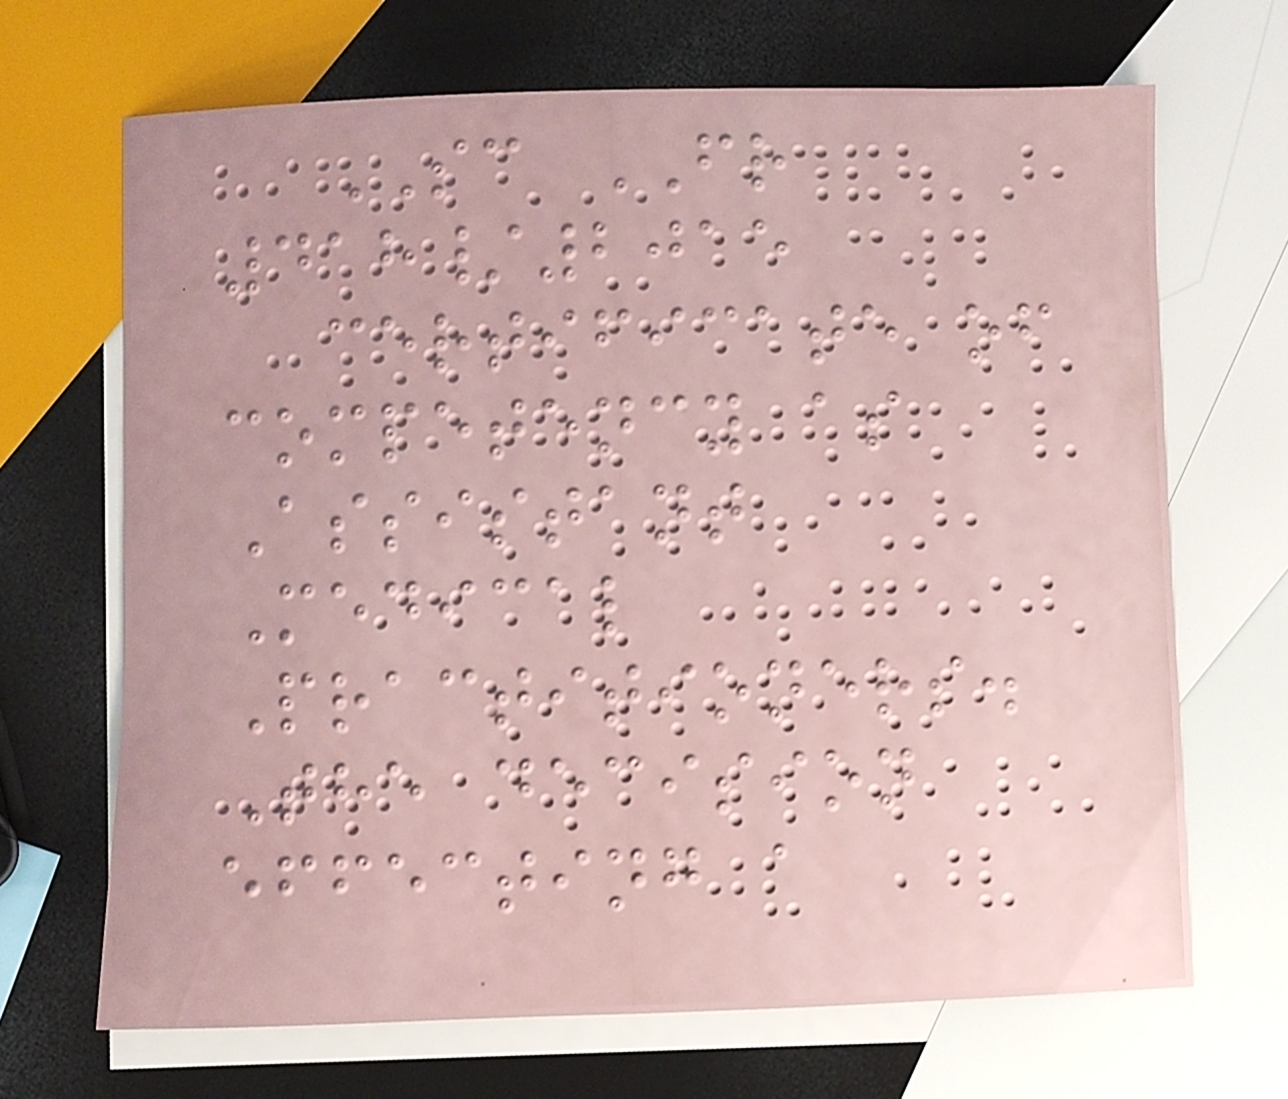SC FR
418/2015
certificate of
competency as
Assistant
Medical
Practitioners.
The decision
effecting a
